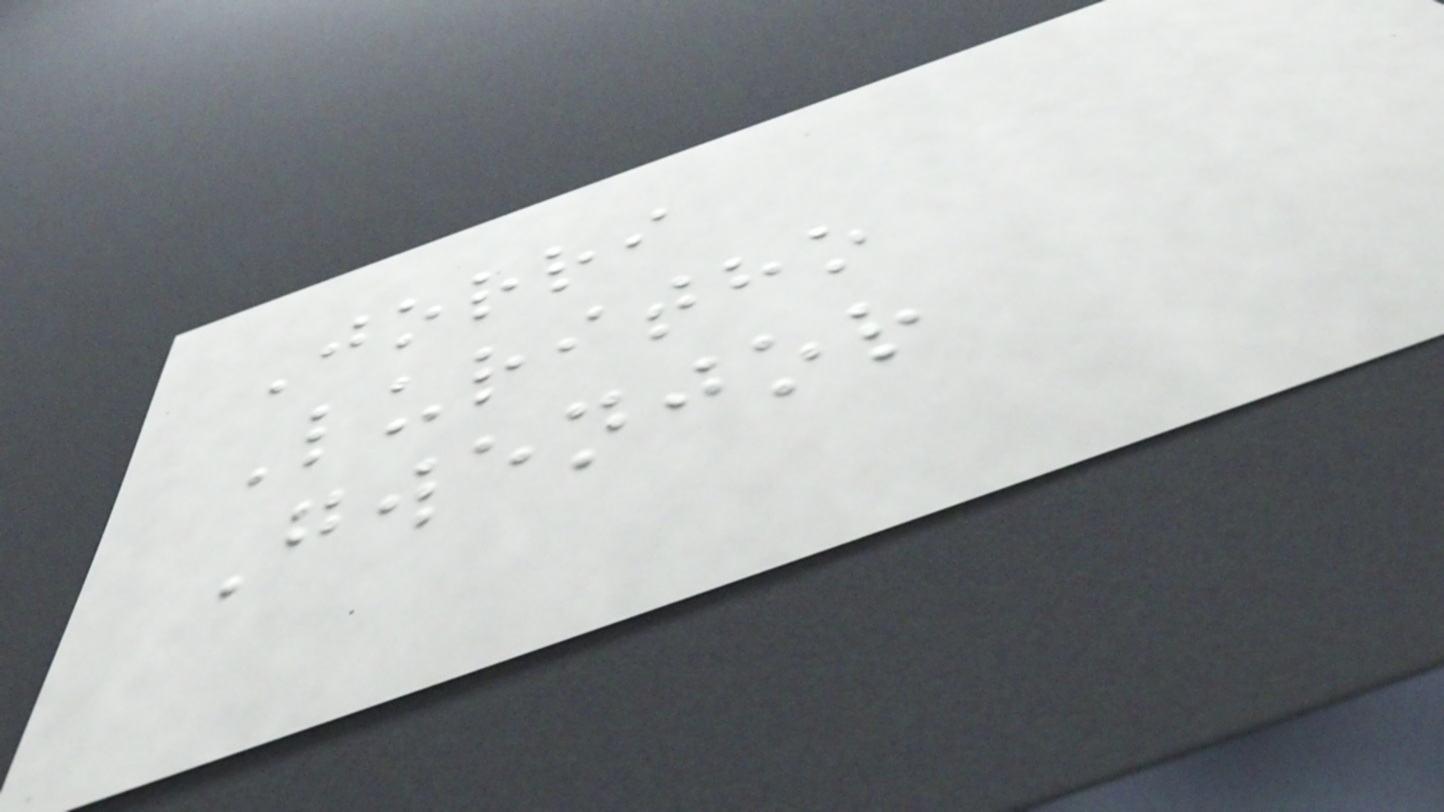Jorri
Luritho
Gwenjor
